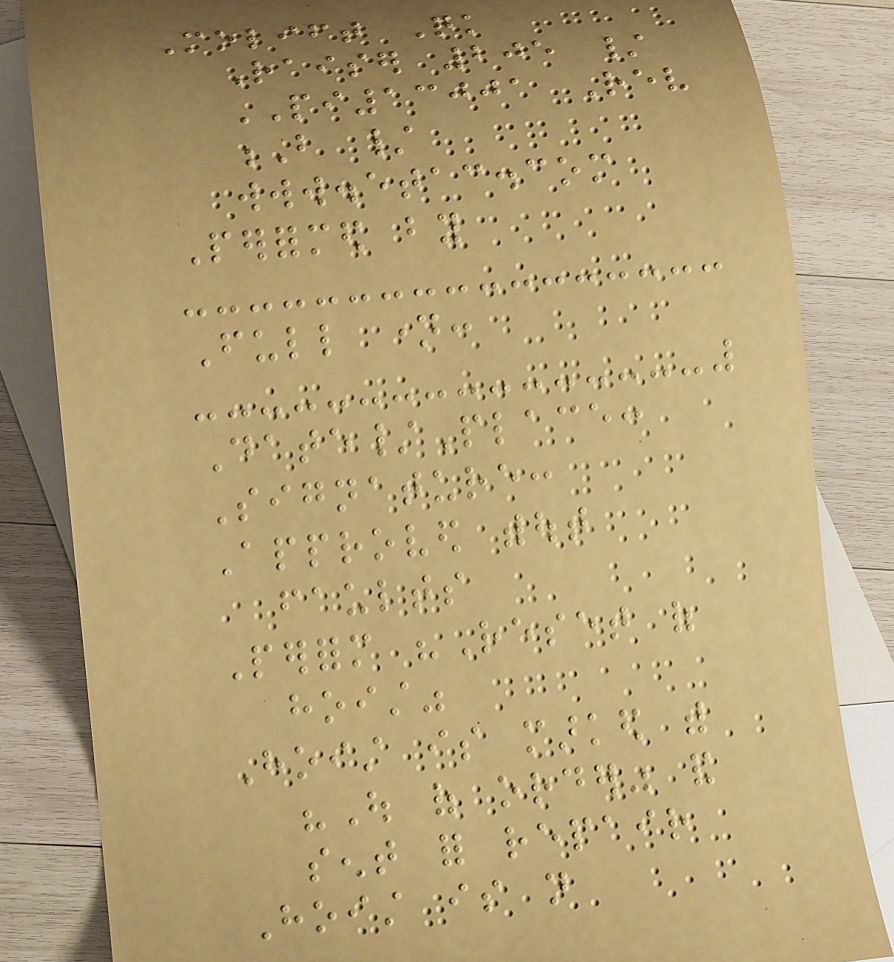Molift Quick
Raiser 205 /
PI13001 Rev
B /
www.etac.com
Performed by
Full name:
Date/Place:
Signature:
Approved without
faults
Perform "Reset of
hoist"
Hoist is marked with
"Out of order" and
sent for repair
Hoist is not
